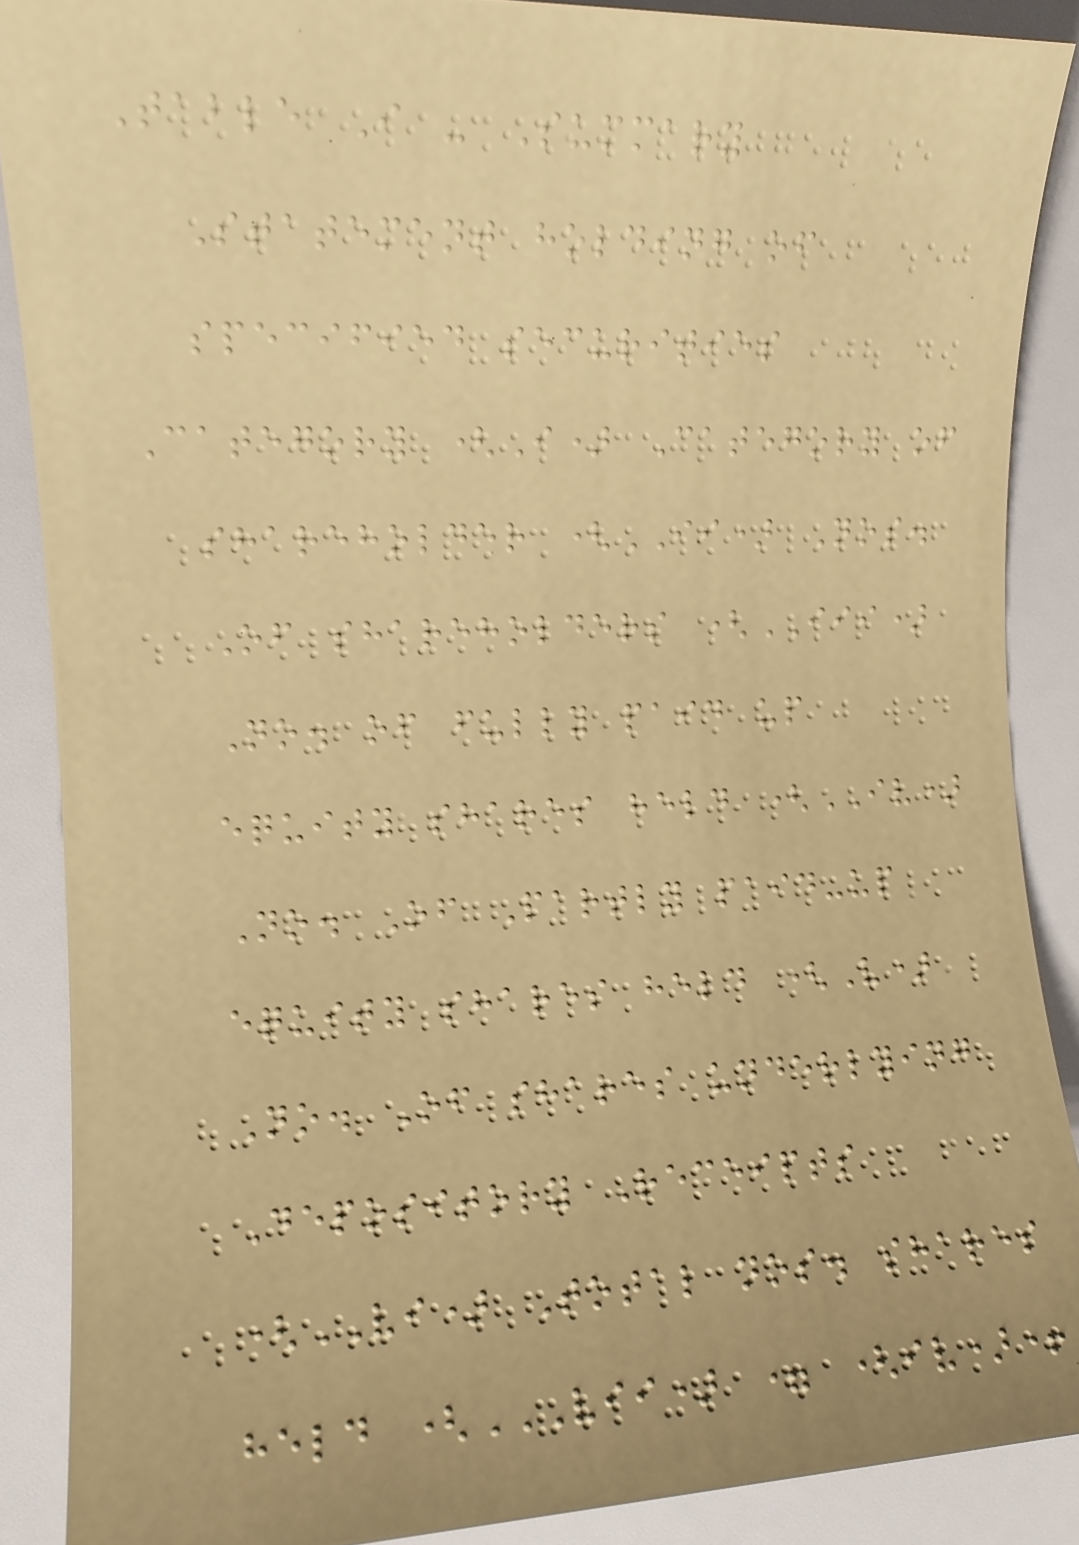Table I - Summary
Statement holding of
specified securities
Category (I) Category of
shareholder (II) Nos.
Of shareholders (III)
No. of fully paid up
equity shares held (IV)
No. Of Partly paid-up
equity shares held (V)
No. Of shares underlying
Depository Receipts
(VI) Total nos. shares
held (VII) = (IV)+
